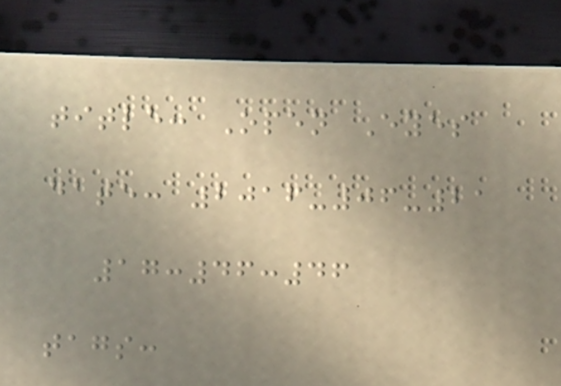title: Open Eyes
date: 2016-06-21
17:46:46
tags:
